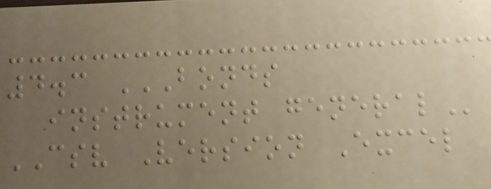4.3 BONDS
INSTRUMENT GENERAL
CSV Version Excel
